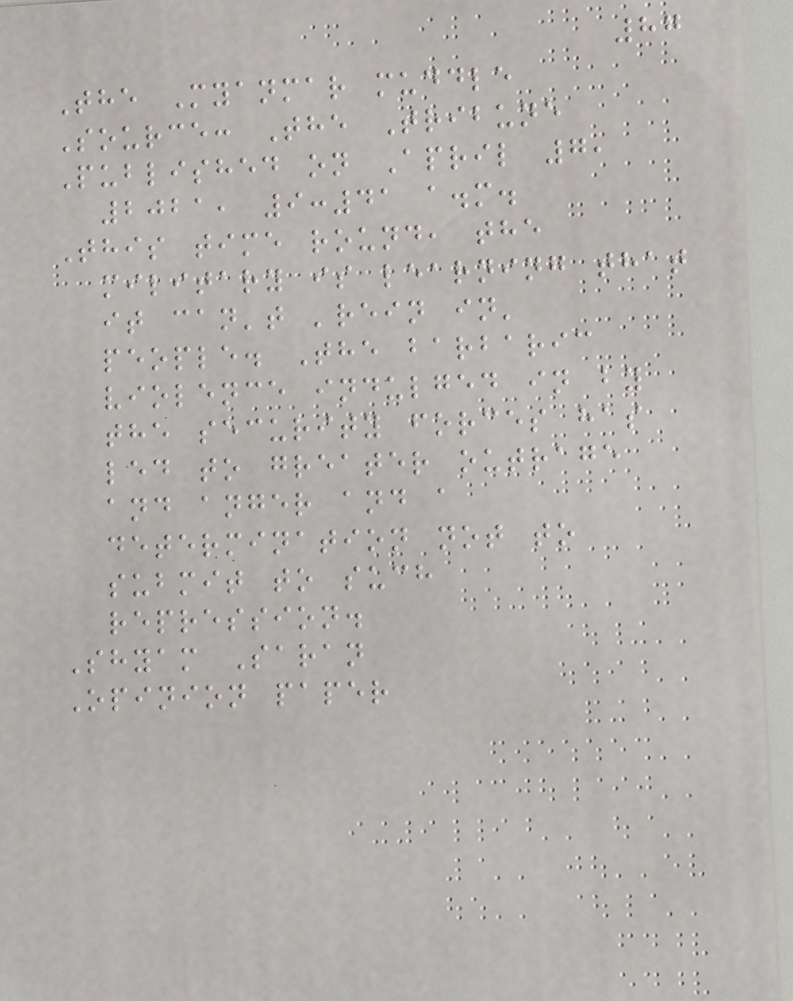87
The Myanmar muddle
Source: The Tribune
Published on April 7,
2021, 9:41 a.m.
This time round, the
military is learning that
it can't 'rein in'
people. The barbaric
violence indulged in by
the security forces has
led to greater outrage
and anger and a
determination not to
submit to such
repression.
Shyam Saran
Opinion paper
